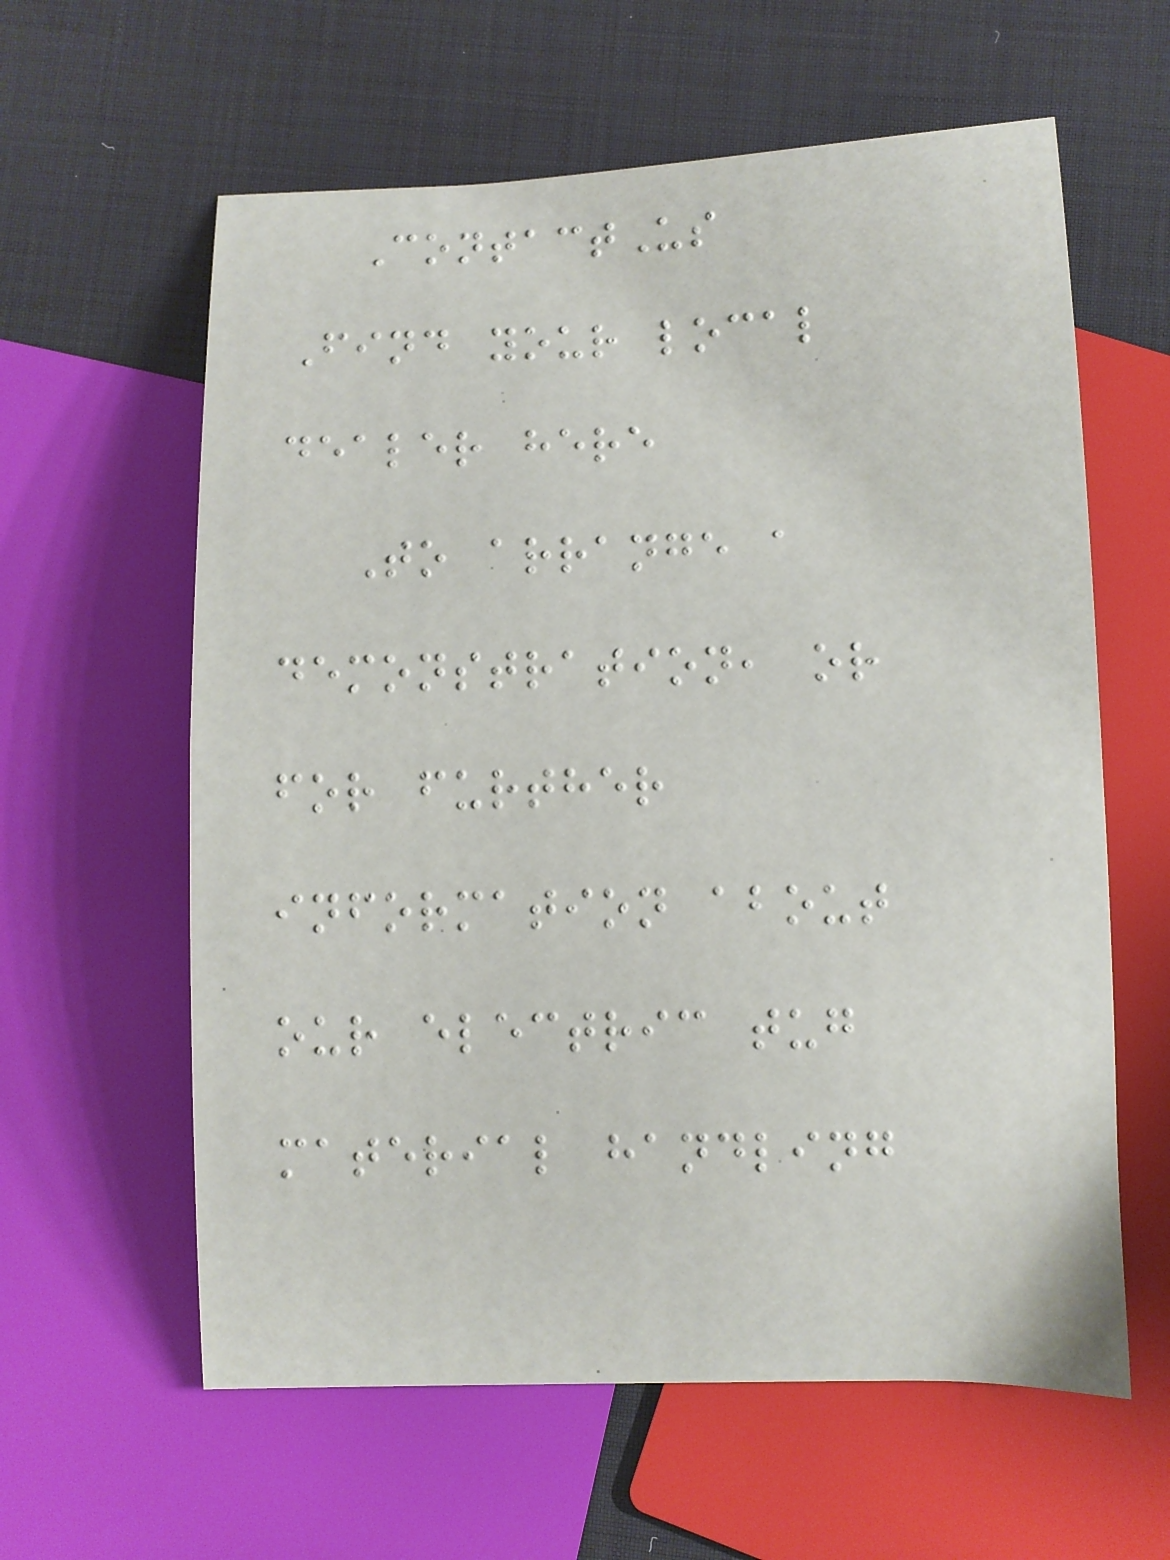ContactUs
Find your local
dealer here
To arrange a
demonstration, or
for further
information about
our electric tug
material handling
